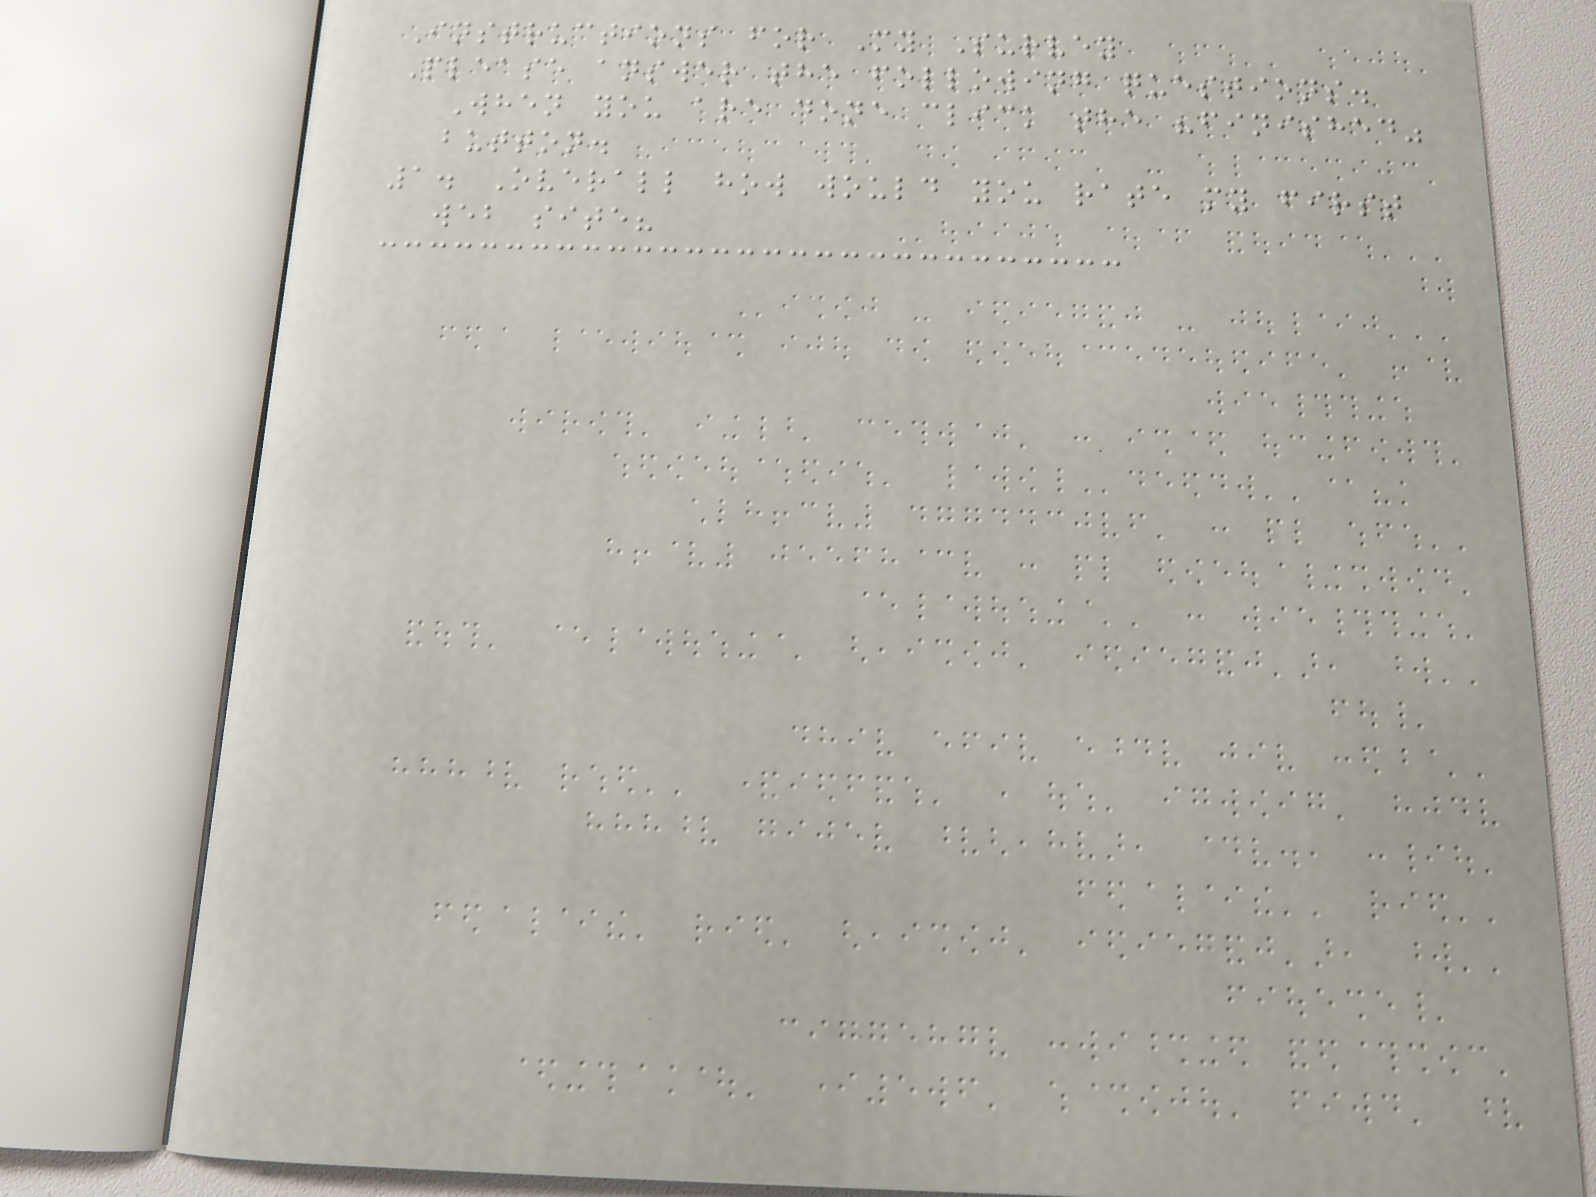Instructions for My Survey
Please answer the following questions.
When you are done click the "finished"
button.
1. Overall how would you rate my first
web site?
